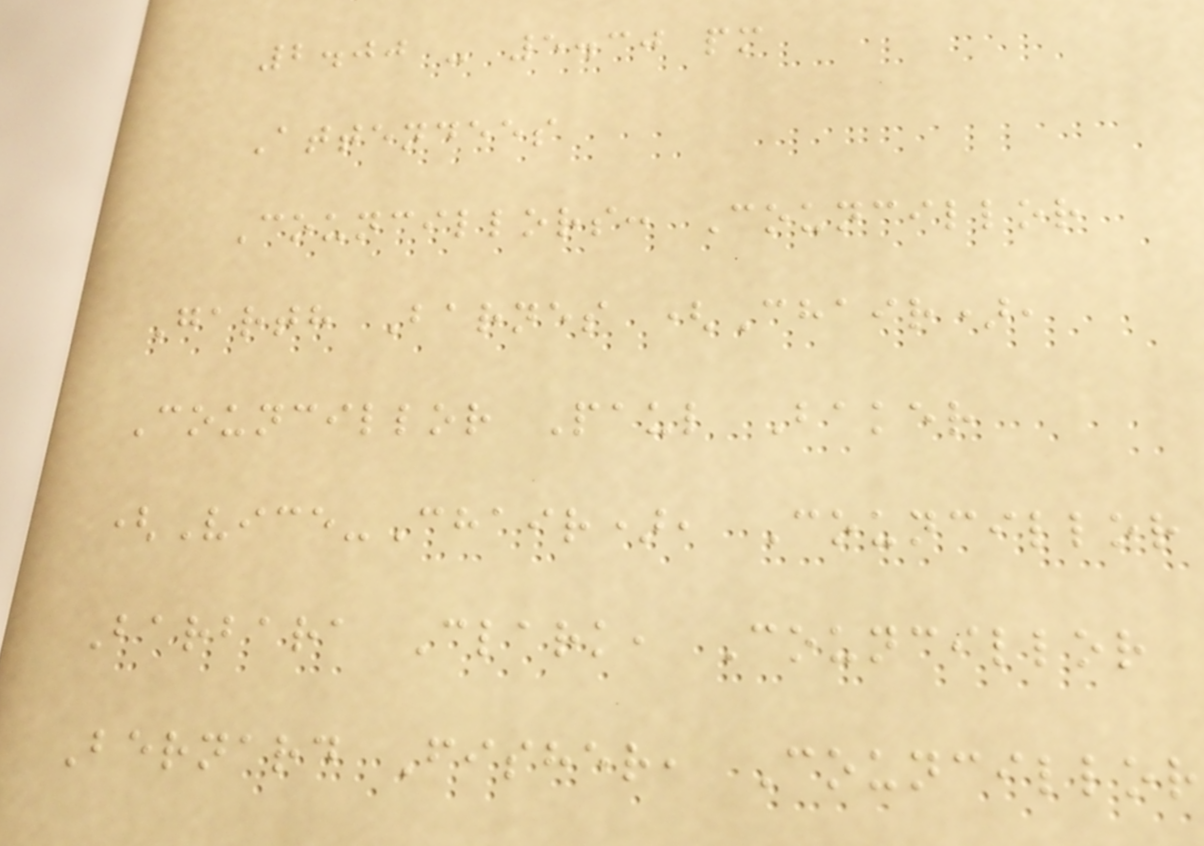2.00 - 5.30 pm
Attendees
Councillors: Councillor
Garth Barnes (Chair),
Councillor Paul Baker
(Vice-Chair), Councillor
Barbara Clark, Councillor
Bernard Fisher, Councillor
